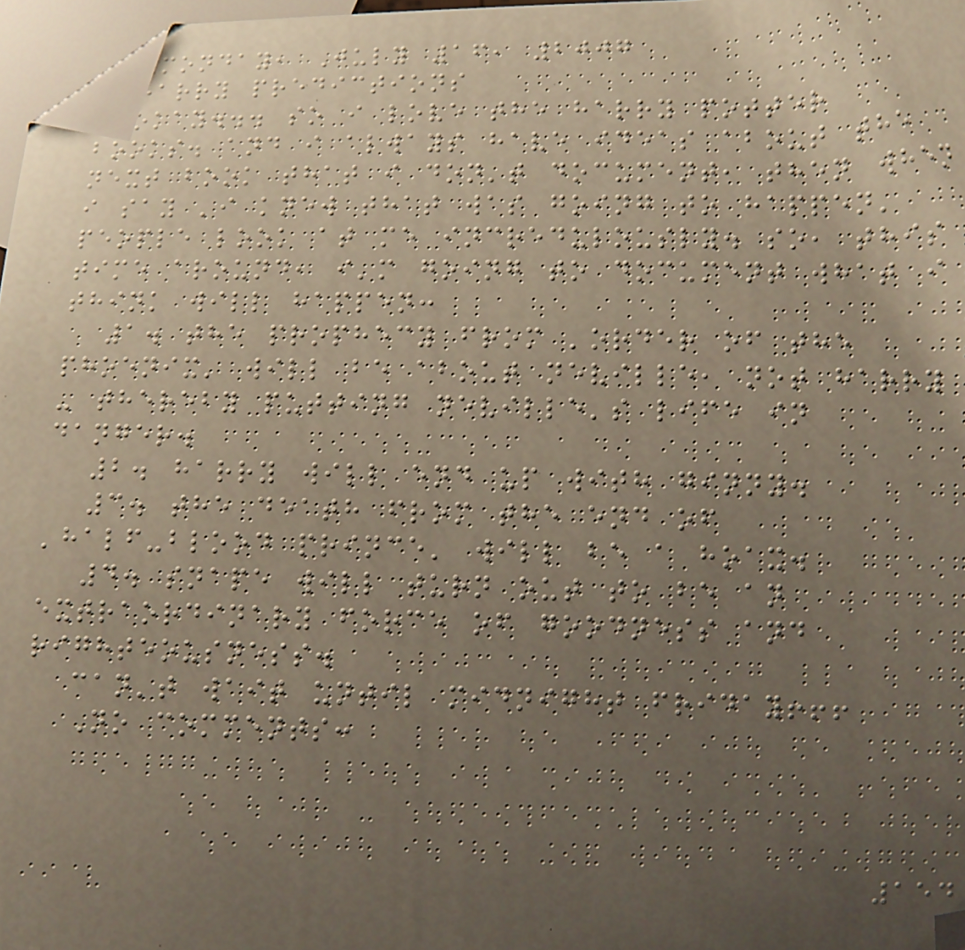Monday, July 16, 2007
harry predictions
okay... so i love the harry potter
books. and i always have ideas about the
next book that i don't document, then when
i say 'i knew that was going to happen'
people look at me incredulously. so, this
time around, i'm going to document what i
think will happen:
1. the prophecy from 'order of the
phoenix' will be about neville, not harry
- thereby putting neville's life in
danger.
2. harry will end up with ginny.
3. the death from the end of
'half-blood prince' will be a hoax.
4. snape will turn out to be an
extraordinary force of goodness and
righteousness.
can't wait until midnight friday!!!
No comments:
154
